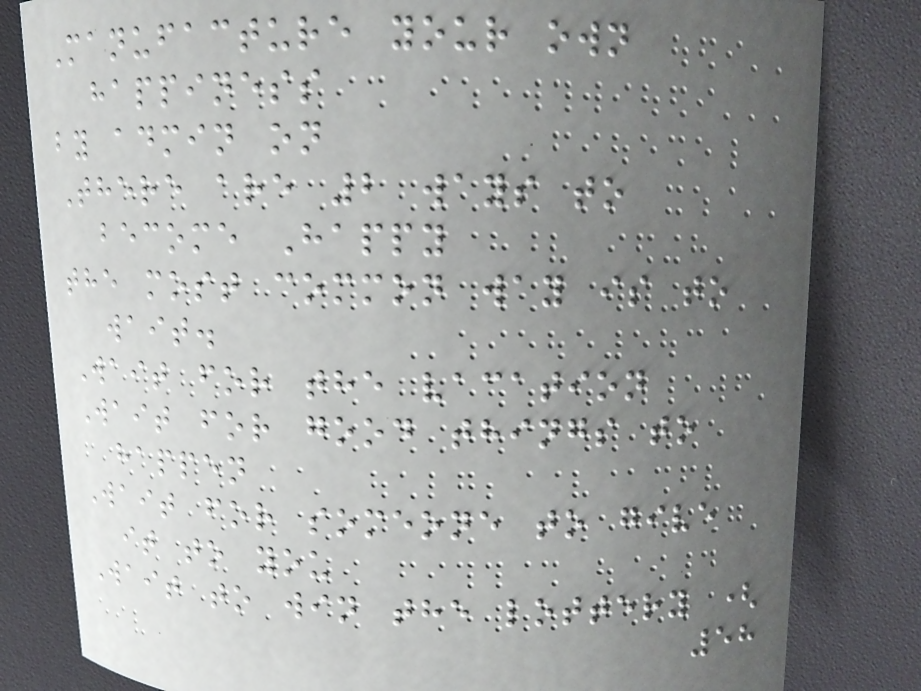Manufacture your own
happiness
by admin on
There are 2 ways to
become Happy
the most common way is to
wait.
Wait for the vacation
Wait for good things to
happen
Wait for someone to give
it to you
Wait to win the lottery (
58
